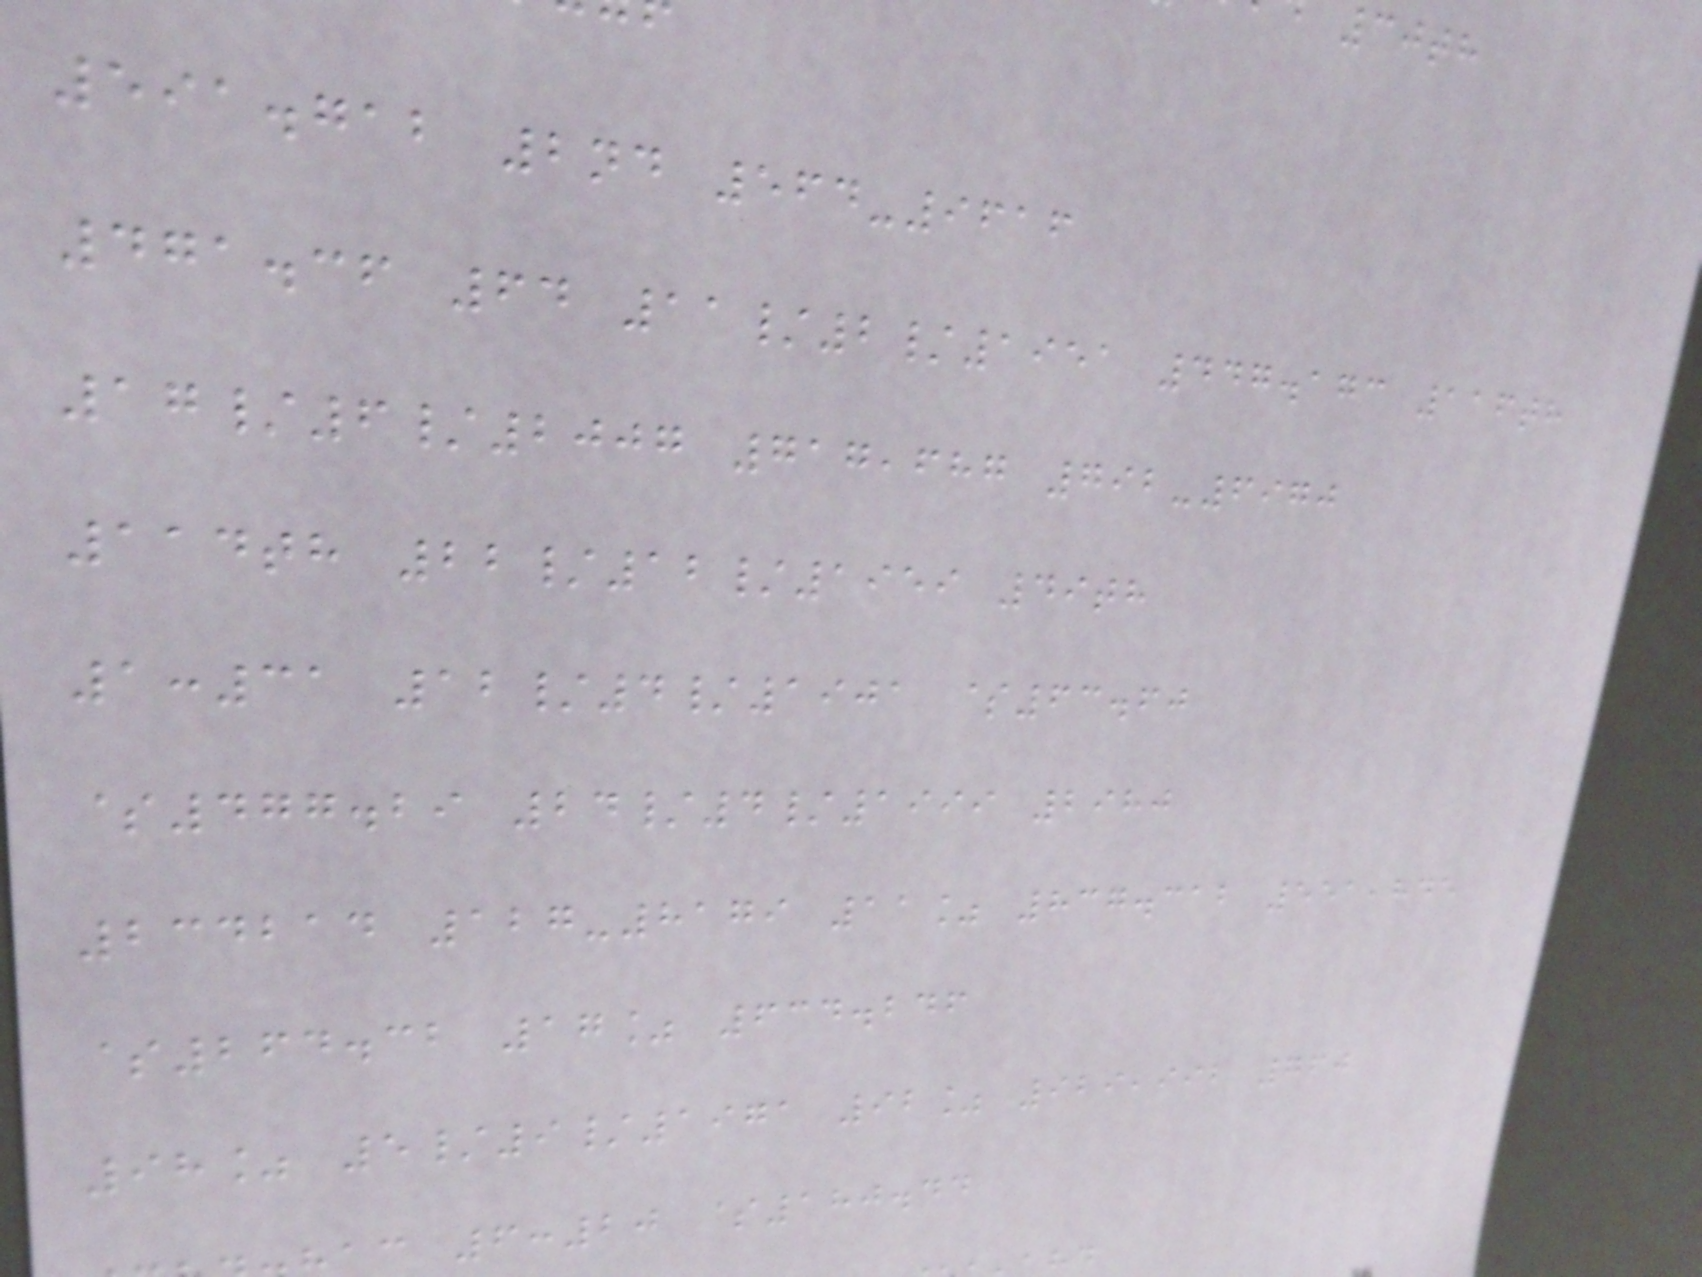591.712 2nd 564-9616
471.36 64 11/2/1951 447.173 116th
17/6/2007 717,687 792-6970
114th 22/12/1959 49th
1:31 12/4/1901 $63.60
$477.29 24/4/1999 2980
234214 127-8179 11% 837.312 551,845
$264.32 17% 634.246
98% 5/9/1971 92% 929,992 760
c 6:20 $180.44
